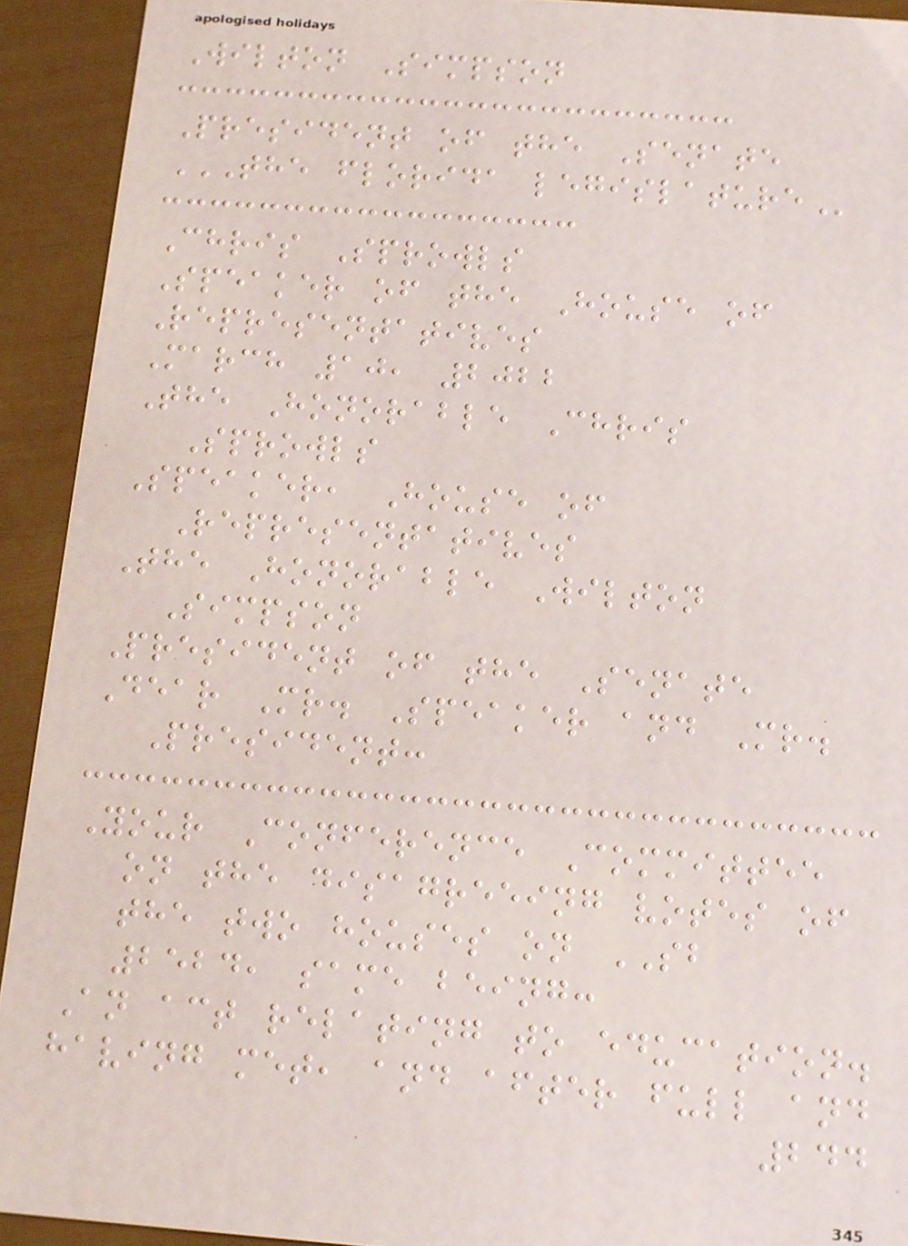Wilton Simpson
President of the Senate
THE FLORIDA LEGISLATURE
Chris Sprowls
Speaker of the House of
Representatives
March 10, 2022
The Honorable Chris
Sprowls
Speaker, House of
Representatives
The Honorable Wilton
Simpson
President of the Senate
Dear Mr. Speaker and Mr.
President:
Your Conference Committee
on the disagreeing votes of
the two houses on SB
2524, same being:
An act relating to education.
having met, and after full and
244
